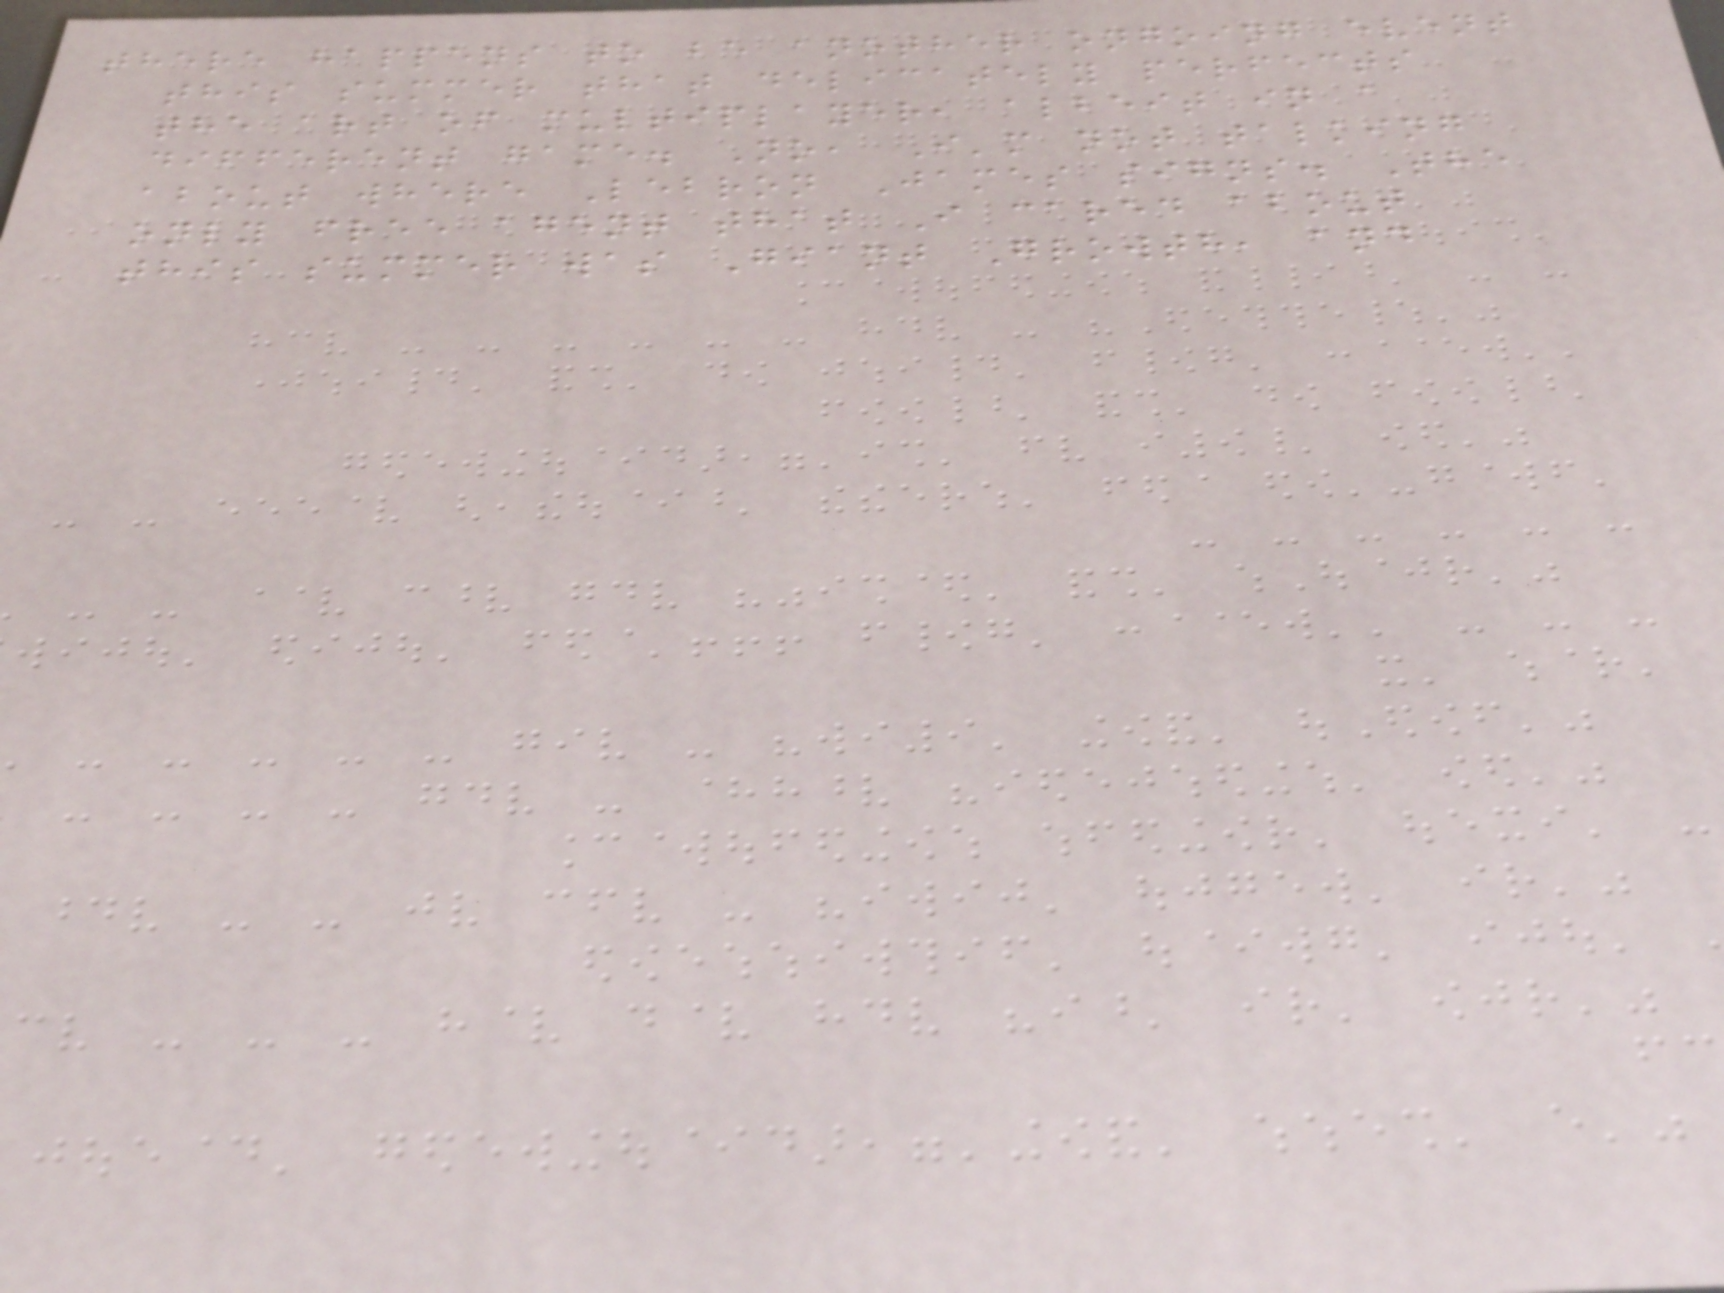there happens to be another ongoing event
this summer that delicately perfects
the art of multiplayer, albeit in a
different game. No, I'm not talking
about where Lebron James signs. The
only free agent that I cared about
this summer was Giant Growth, and
